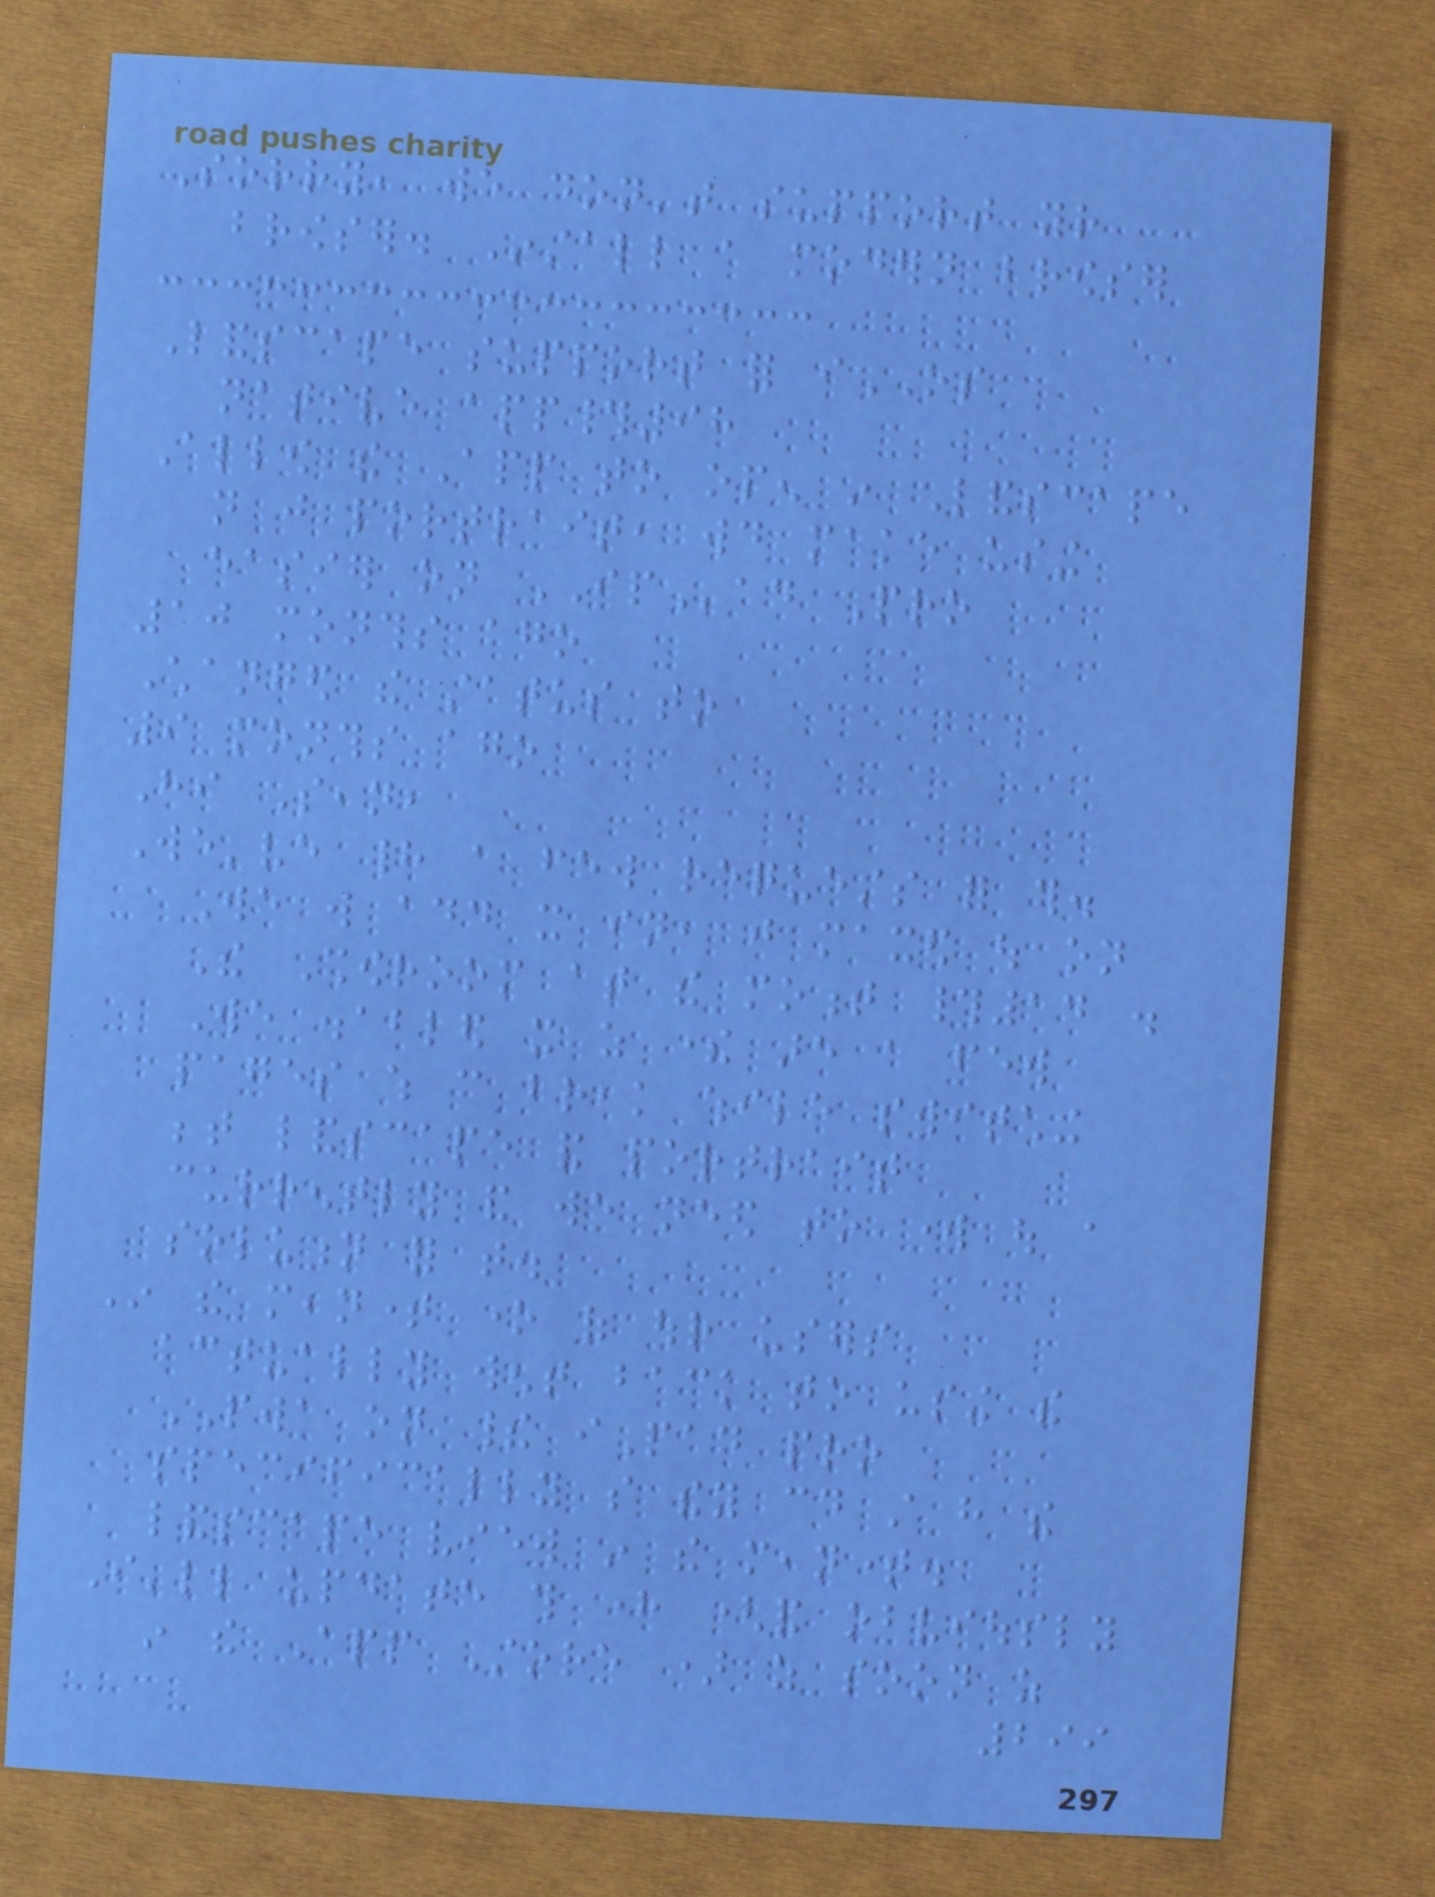Sorry, we don't support your
browser. Install a modern browser
Landscape support for iOS
native app#98
Allow the App to open in Landscape
not just portrait, would make using
easier on IPad Pro
10 months ago
Changed the status to
9 months ago
Hi Sean,
We've had a few requests for this.
We will add it in, just maxed out on
The Showroom at the moment #14 .
We disabled it as there are a few
pages which can break while switching
between landscape and portrait
currently and we need to work out a
solution for that.
In the meantime one of our users
actually went back to using the
PWA on their iPad pro
specifically so they could still have the
landscape view in the meantime.
I'll update this here (and obviously
in the App Store ) as soon as
299
